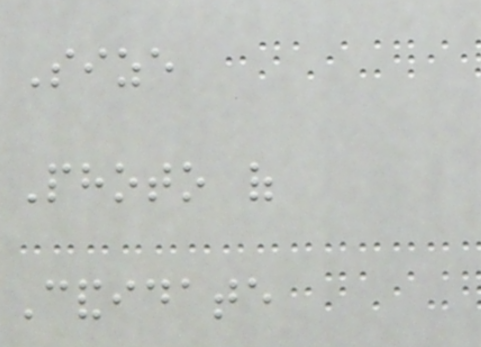Size
Photo of
Candidate
